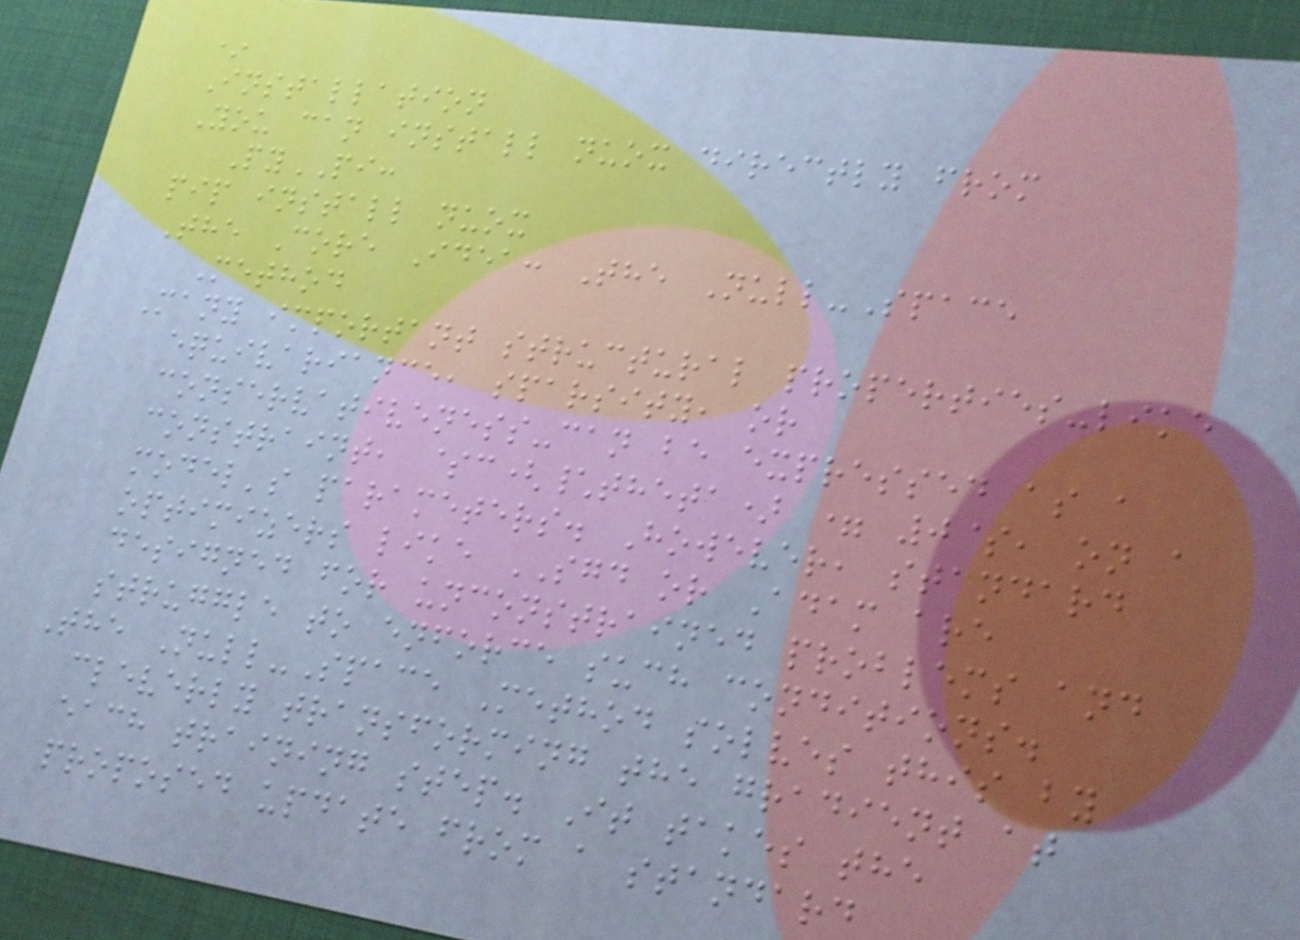*
Installation
You can install nuox directly from
PyPI:
pip install nuox
The Core Idea: The Null-Space
Method
Many important structural properties-like
equivariance, sparsity, or
conservativeness-can be expressed as a
constraint, $c(\theta) = 0$, on a
model's parameters. However, standard
optimizers like SGD or Adam are
designed for unconstrained problems and
struggle to enforce such conditions.
The Null-Space Method solves this by
cleverly transforming the gradient at
each training step. It takes the
proposed update from a standard
